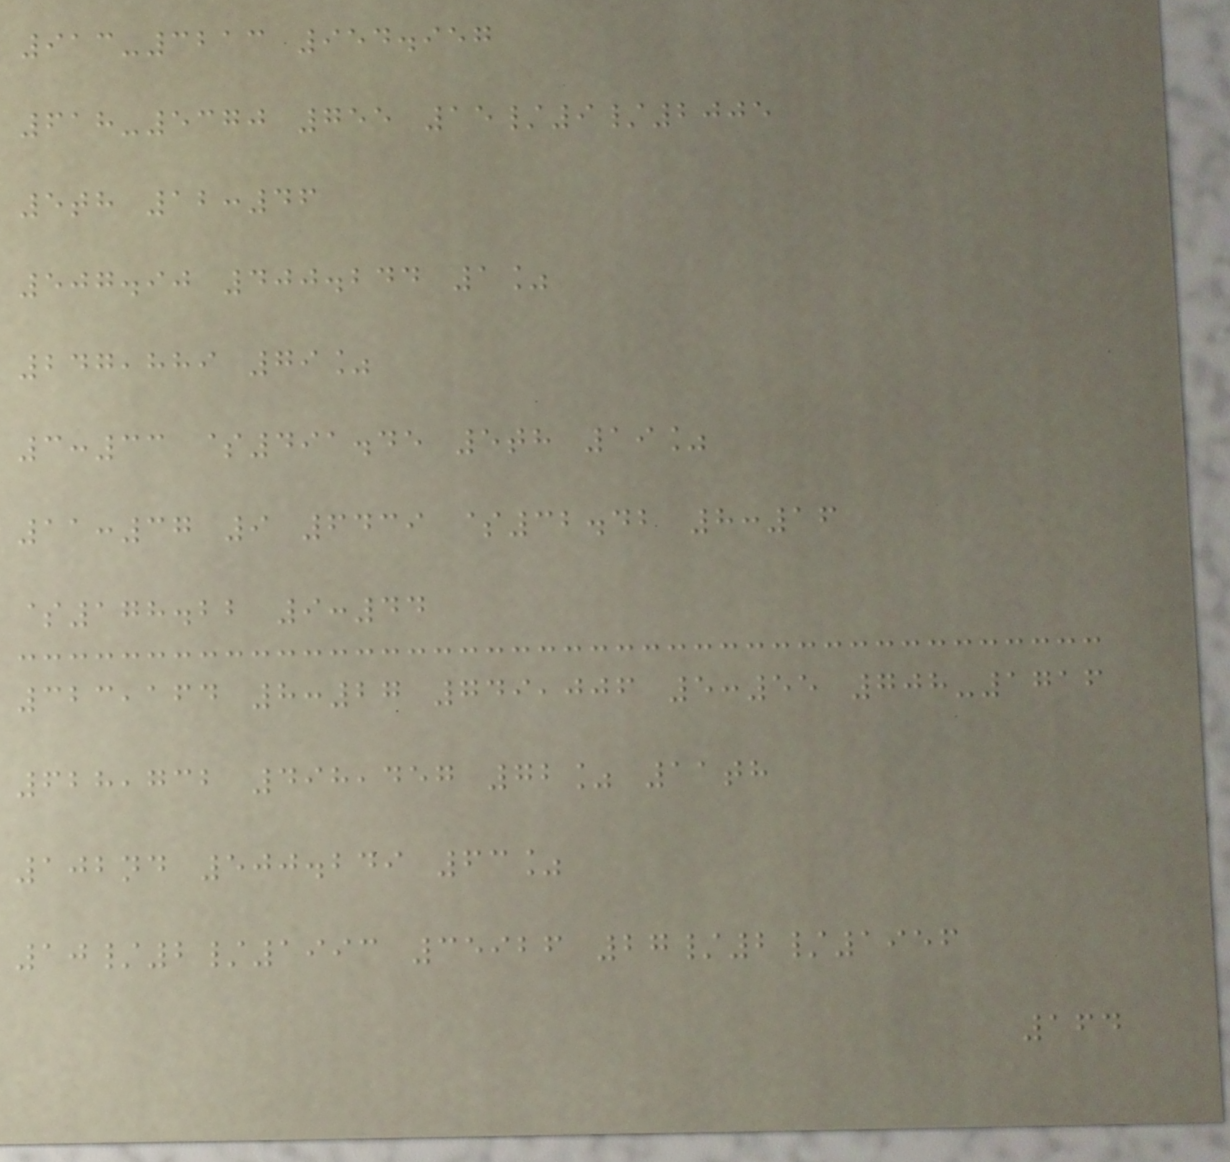913-3213 954.957
618-5370 755 15/9/2005
5th 12:46
507.90 400.244 1%
247,889 79%
3:33 $491.45 5th 19%
11:37 9 6439 $32.42 8:16
$178.22 9:44
323,164 8:27 749,006 5:55 708-1716
628,732 498,457 72% 11th
102nd 500.249 63%
10/2/1993 35926 27/2/1956
164
